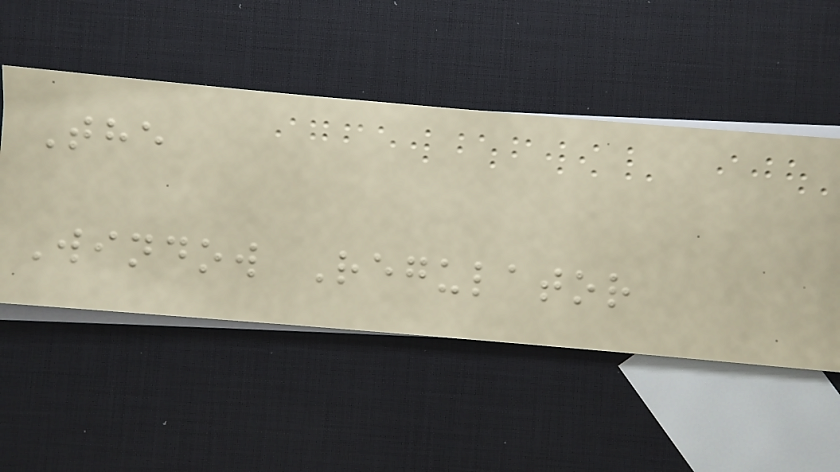The
Window Regulator
